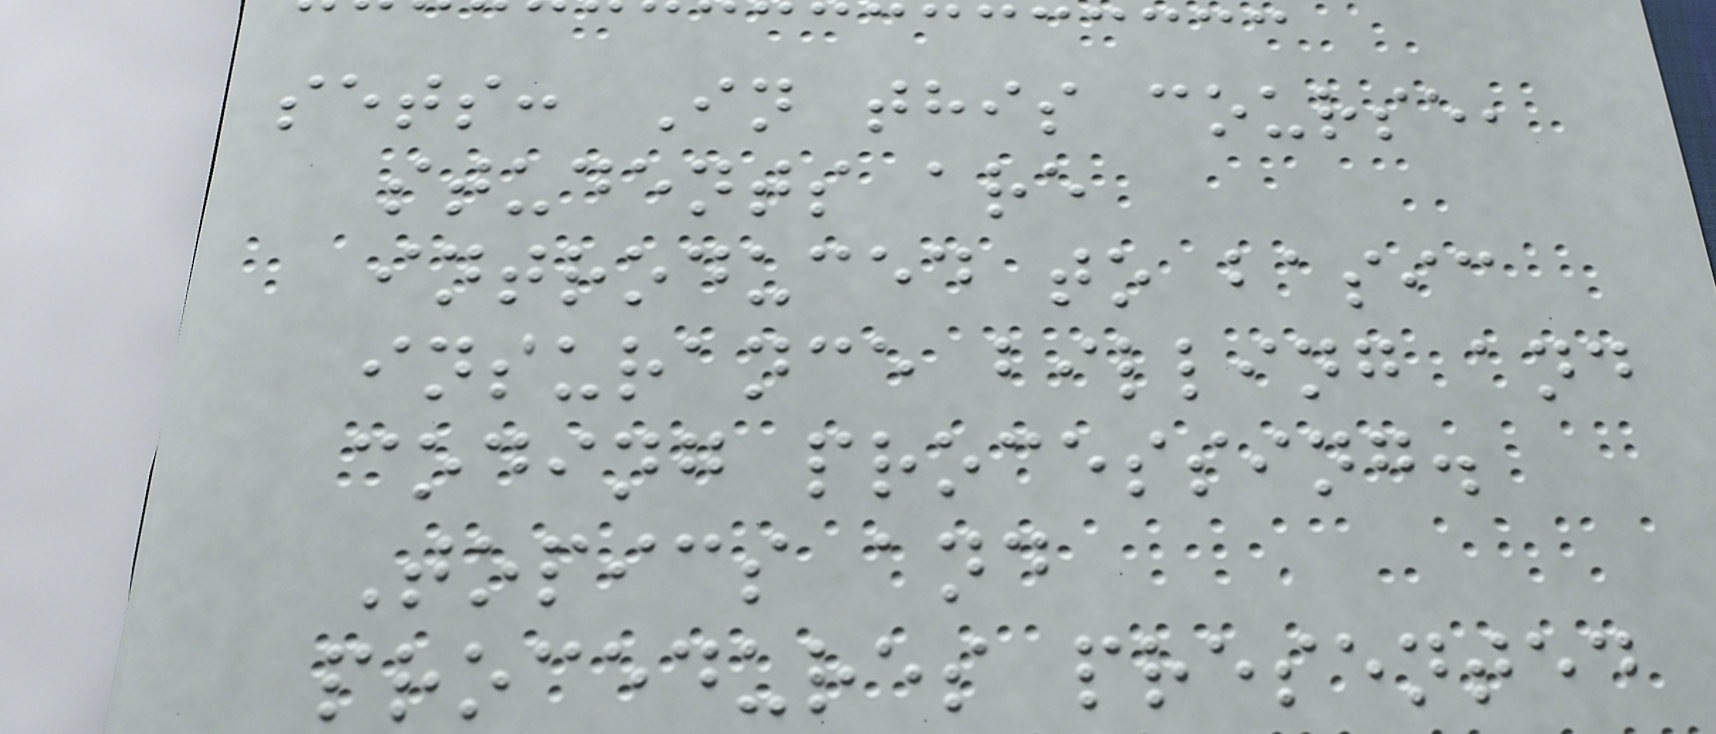sets: In this course,
students are
introduced to basic
insurance billing and
coding processing.
Topics and
procedures presented
